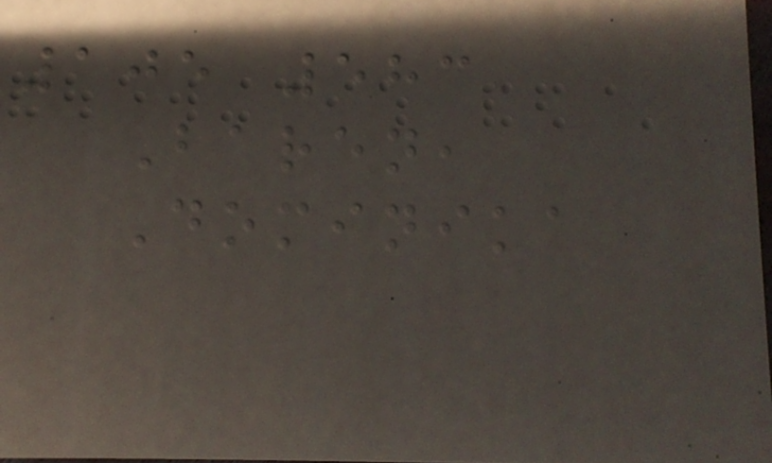105 583
Baren,
Dominika
